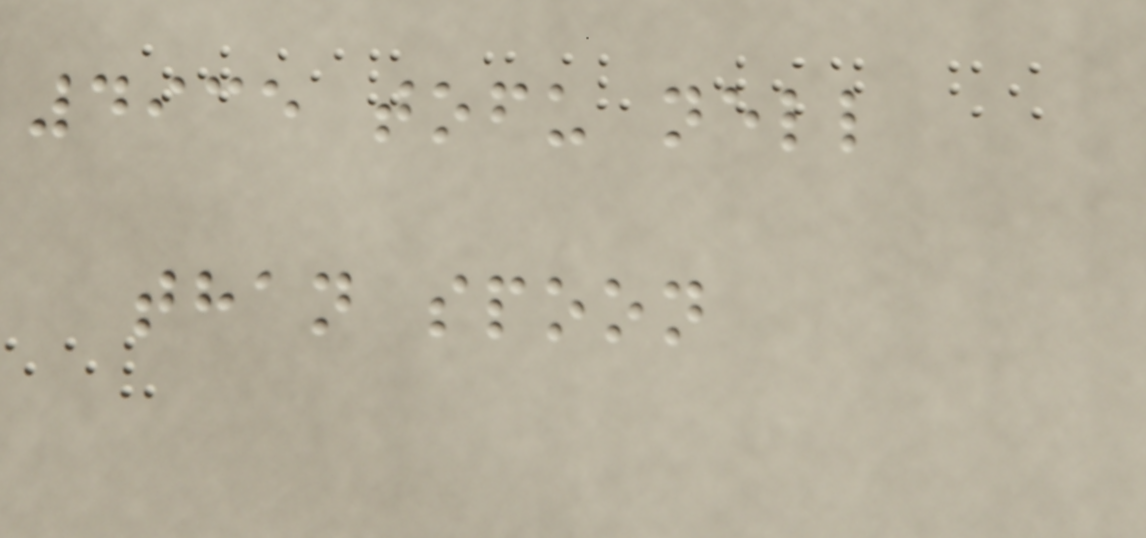4935 tofu nell
than spoon
